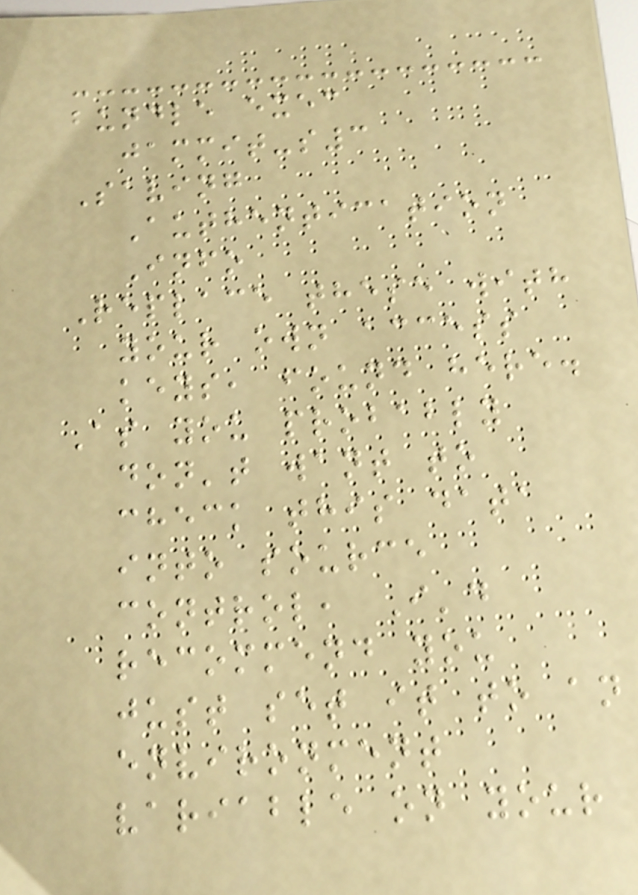bundle exec
jammit-s3
Saving
Authentication
Info
Replace these with
your own access
keys, found here.
As you probably
don't want to
check this data
into source
control, I'd
recommend you
just set it to an
environment
variable on your
